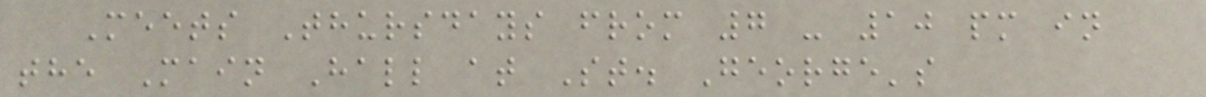Meets Thursdays from 7 - 10 pm in
the Main Hall at St. George's
